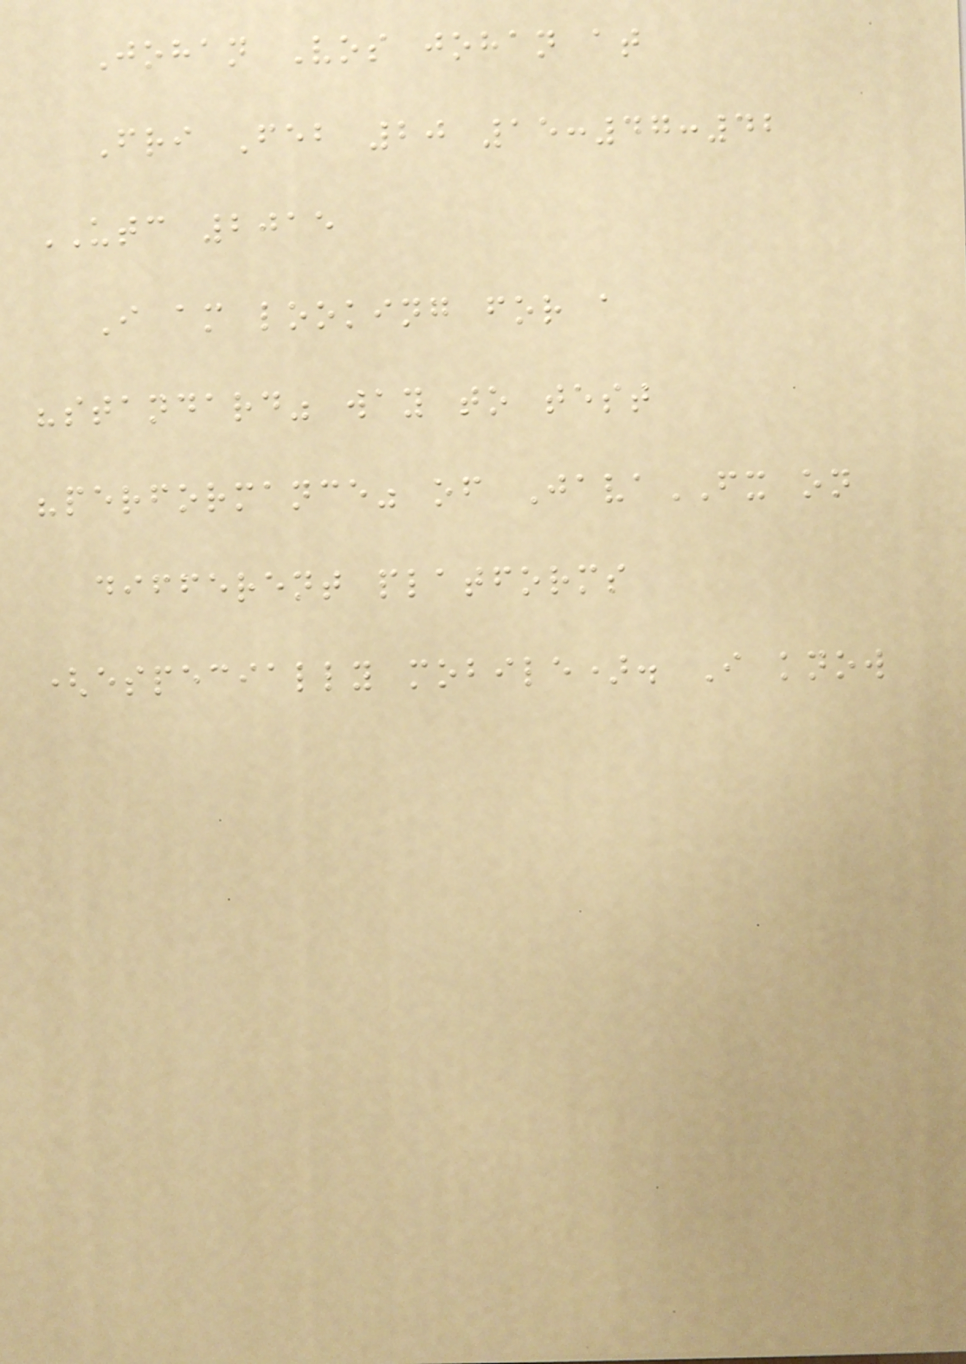Johan Vos johan at
Fri Feb 20 15:47:42
UTC 2015
I am looking for a
"standard" way to test
"performance" of JavaFX on
different platforms
(especially mobile). I know
